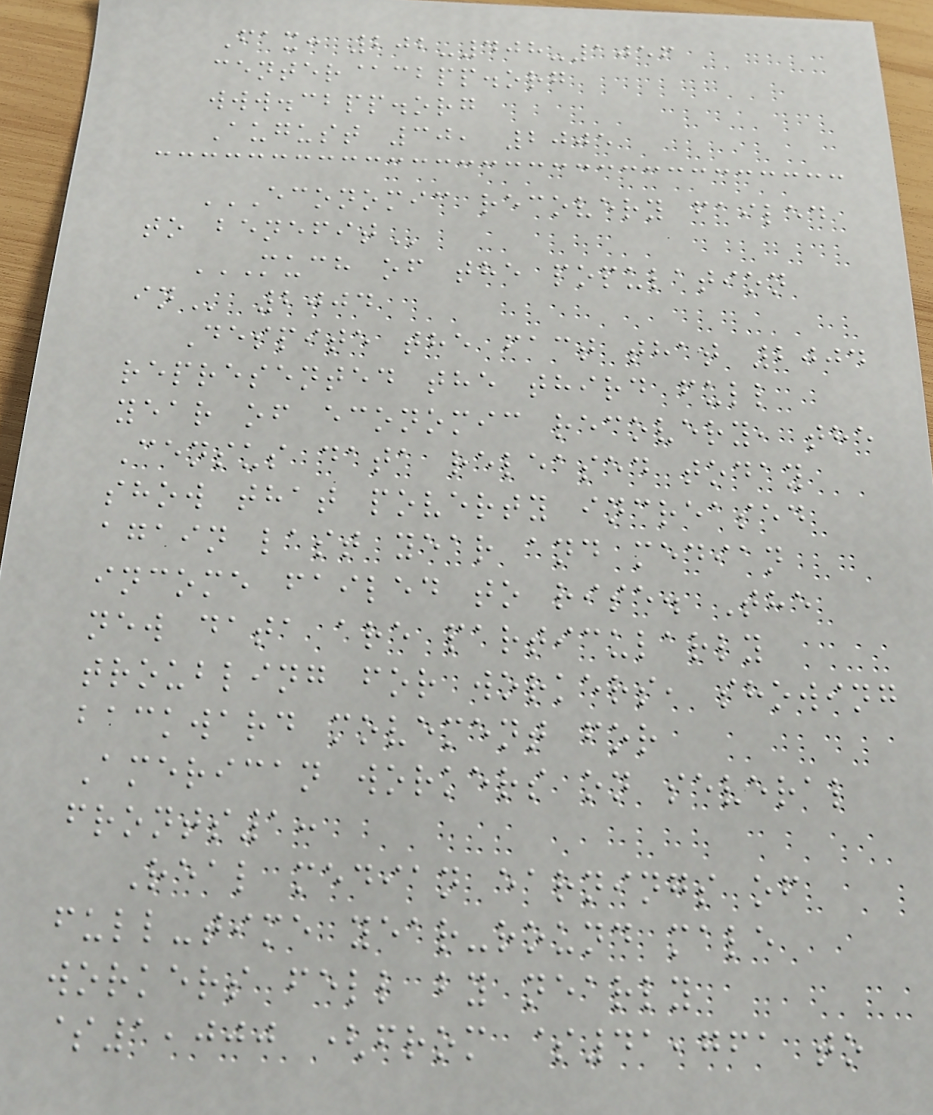Fax: 202-408-1056
center@cbpp.org
www.cbpp.org
August 30, 2005
ECONOMIC RECOVERY FAILED
TO BENEFIT
MUCH OF THE POPULATION
IN 2004
Despite the fact that 2004
represented the third full
year of economic recovery, the
Census data released today
show that poverty increased
again last year and median
income failed to rise. The
new data are particularly
troubling for workers, showing
backward movement for
American workers on several
fronts1:
Real median earnings of
full-time year-round male
workers fell by nearly
$1,000 (from $41,761 to
